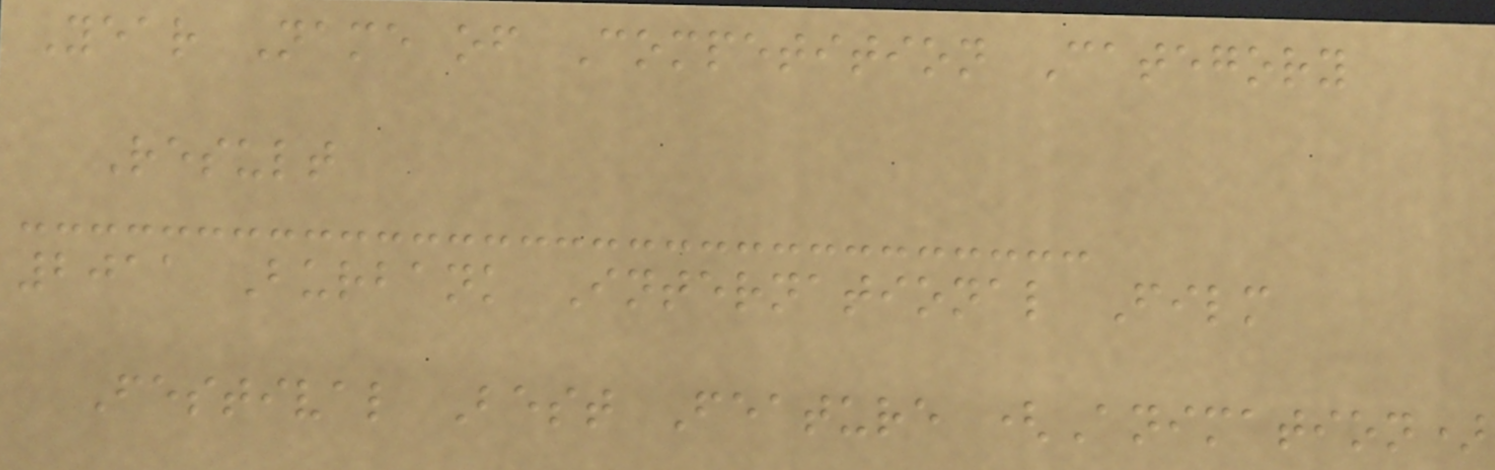Year Name of Competition Category
Result
2011 Burbank International Film
Festival Best Feature (Animation)
